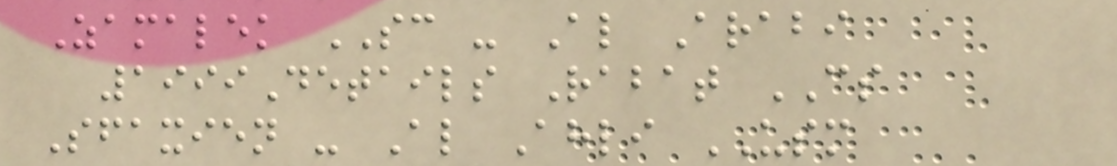Zamalek SC - Al Arabi
1999Details Rabat CS
Sfaxien - Al Ahli USM
